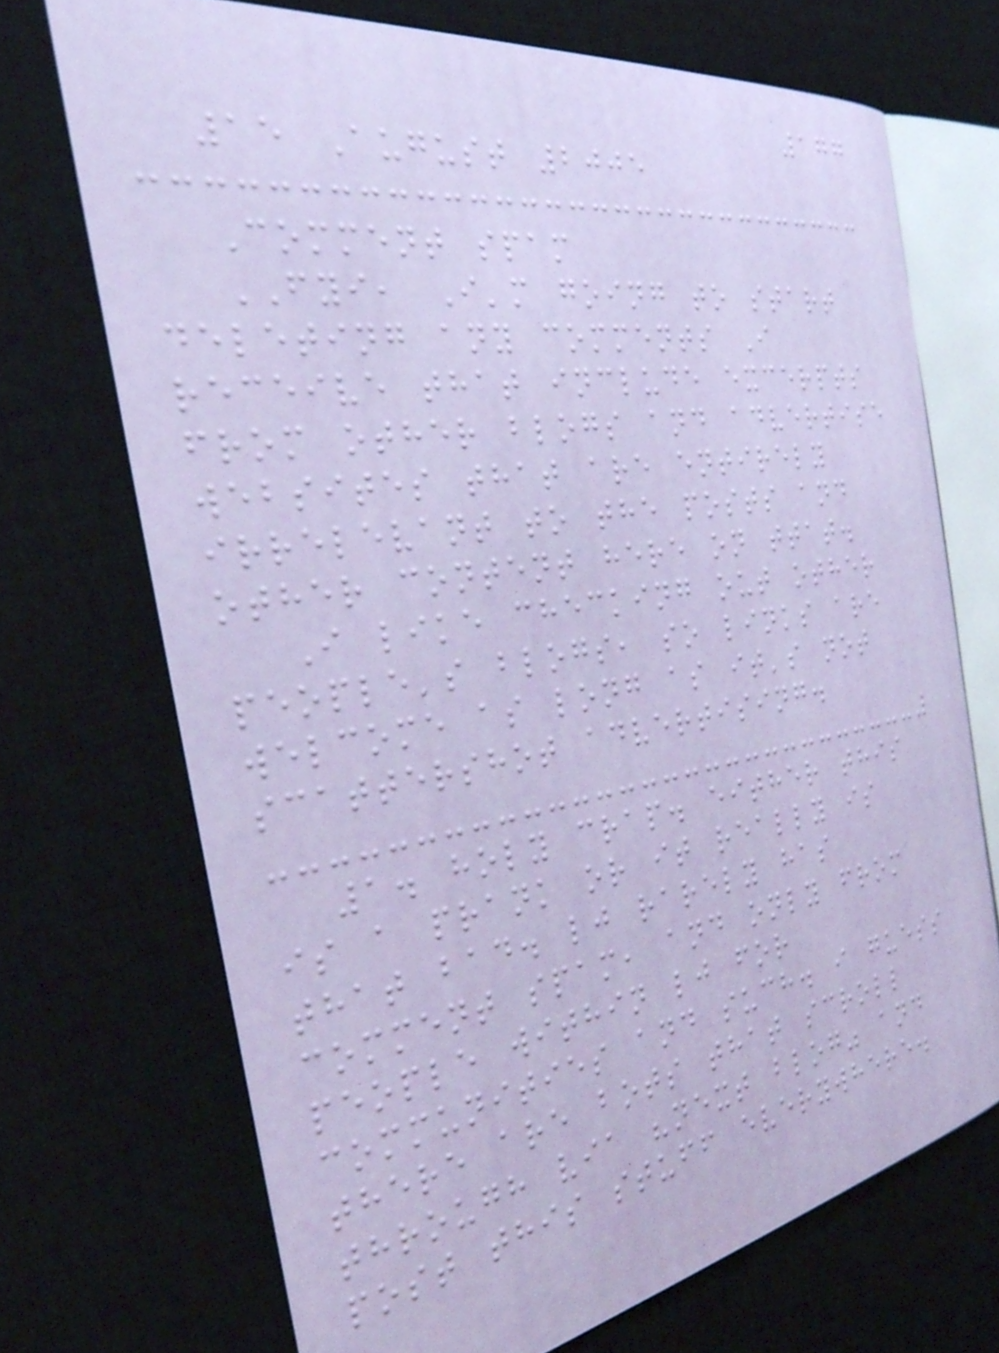177
15 August 2005
Comment spam
FYI, I'm going to start
deleting any comments I
receive that include excerpts
from other blogs and advertise
websites that are entirely
irrelevant to the posts and
other content here on ttat.
I like checking out other
people's blogs, so links are
welcome as long as it's not
scattershot advertising.
1. holy crap. either this
is a prank or it really is
that bad. lj rarely has
comment spam, and only from
people within lj for
communities and such. i guess
there are bots that scroll
through via "next blog" and
post this stuff everywhere.
